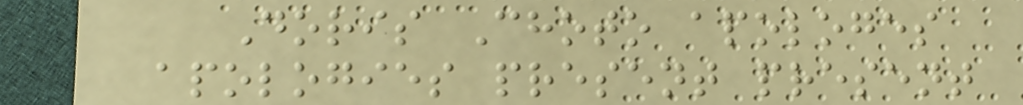Doris Choto apologes
apologies present present
